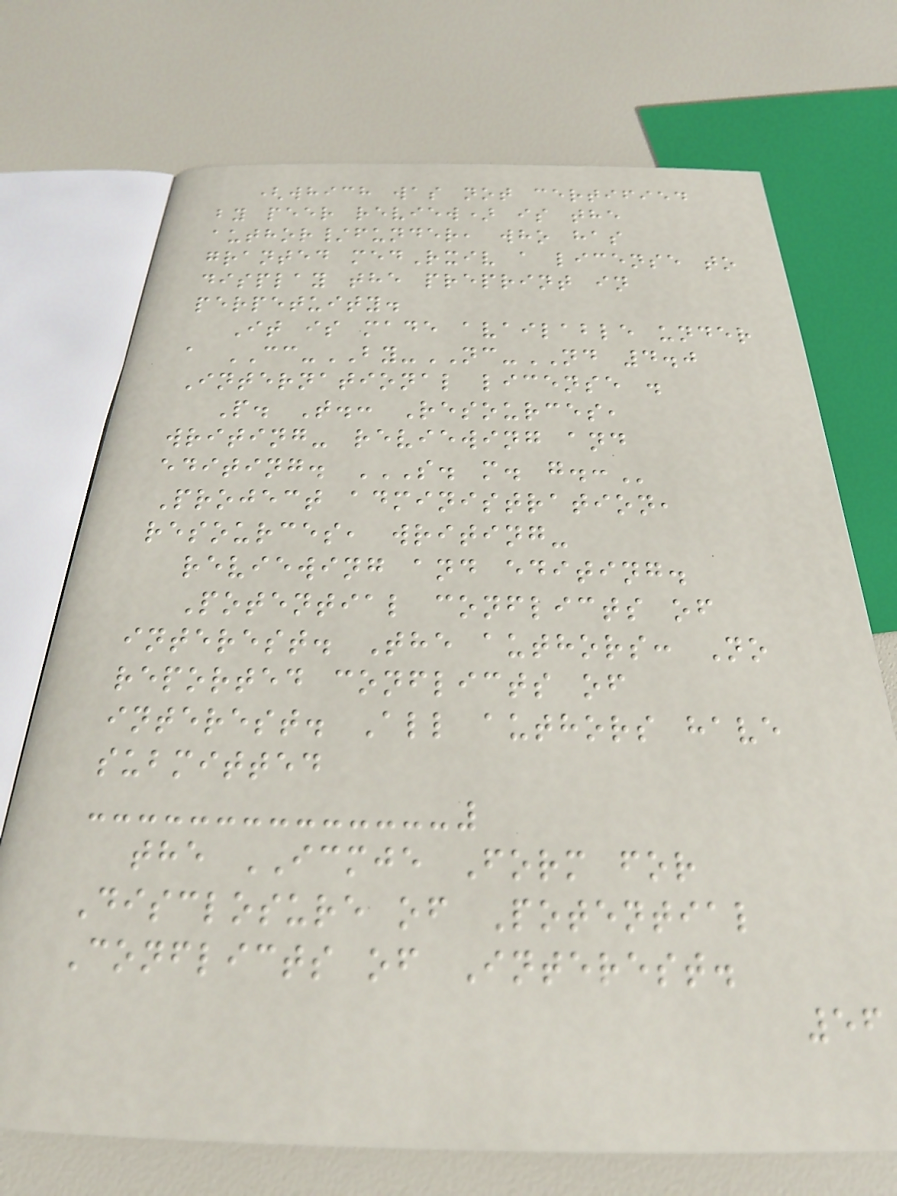(which was not certified
by peer review) is the
author/funder, who has
granted medRxiv a license to
display the preprint in
perpetuity.
It is made available under
a CC-BY-NC-ND 4.0
International license .
P. T.: Resources,
writing- reviewing and
editing. S. M. G.:
Project administration,
resources, writing-
reviewing and editing.
Potential conflicts of
interest. The authors: No
reported conflicts of
interest. All authors have
submitted
the ICMJE Form for
Disclosure of Potential
Conflicts of Interest.
56
